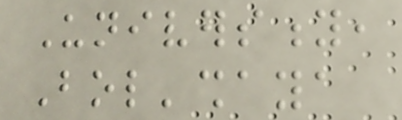University,
Bol'shaya
